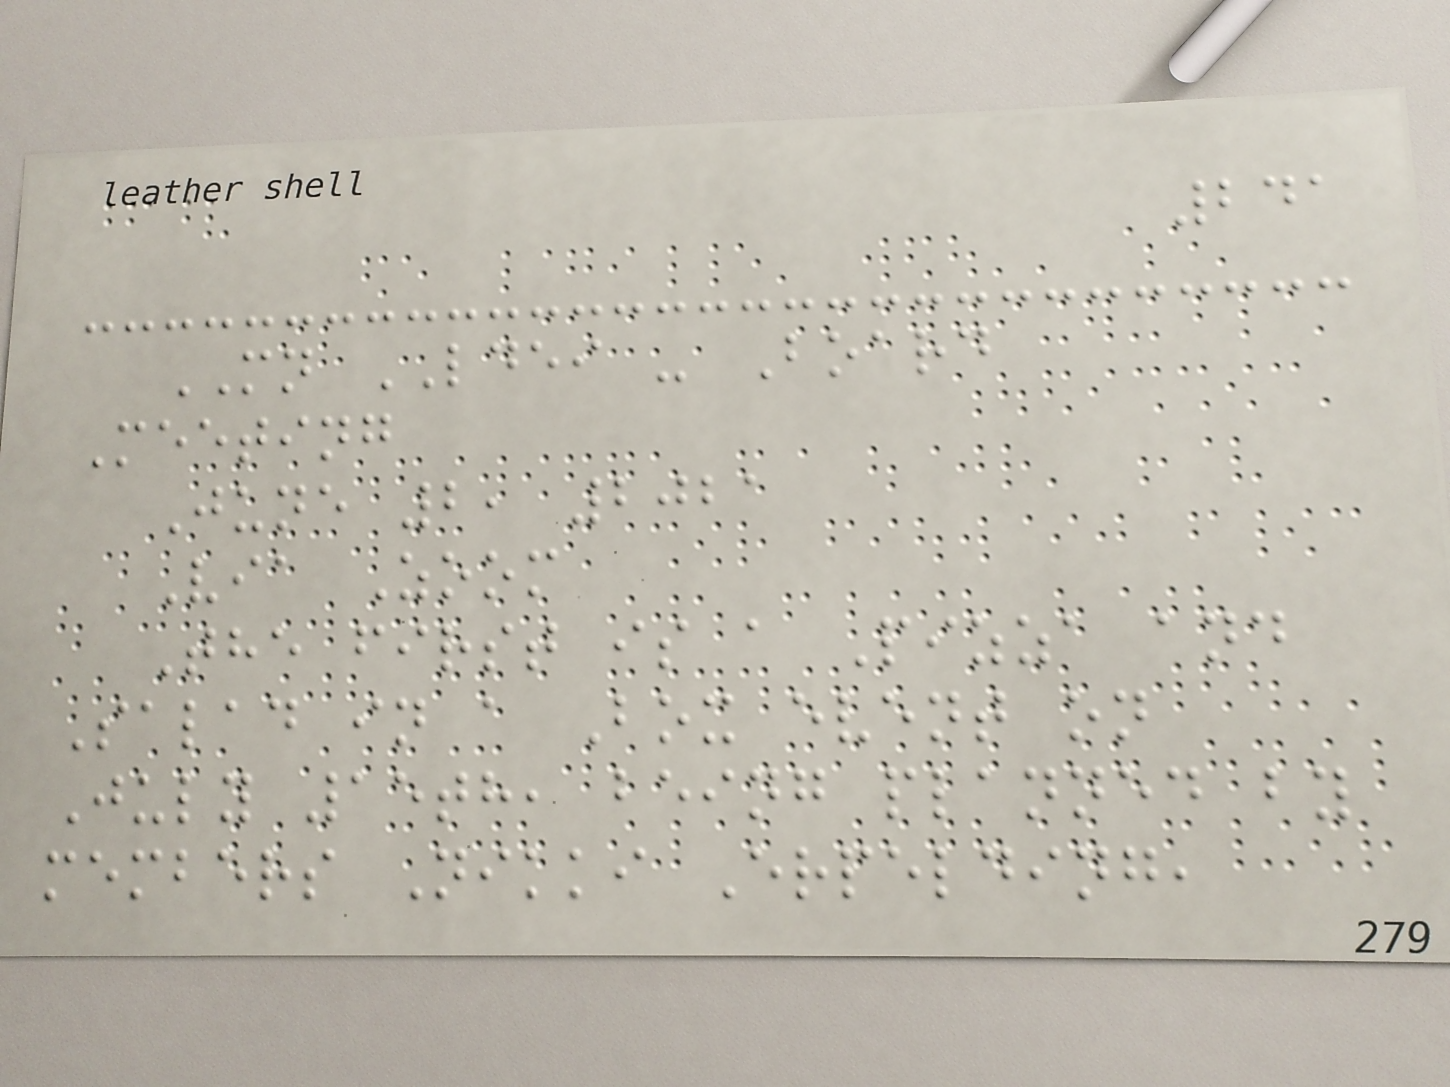241
MN LDEI - Board
Meeting
June 2, 2021
Via Zoom
The first is a Pizza and
Salad in a Box event on
July 15th, being planned by
members Nikki Erpelding,
